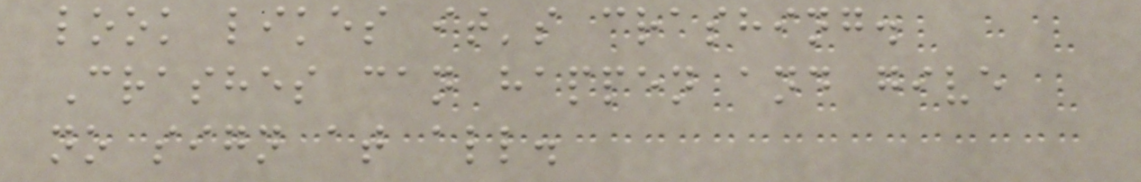look likes it's crashing.
Crashes can happen and give
no sign at all.
